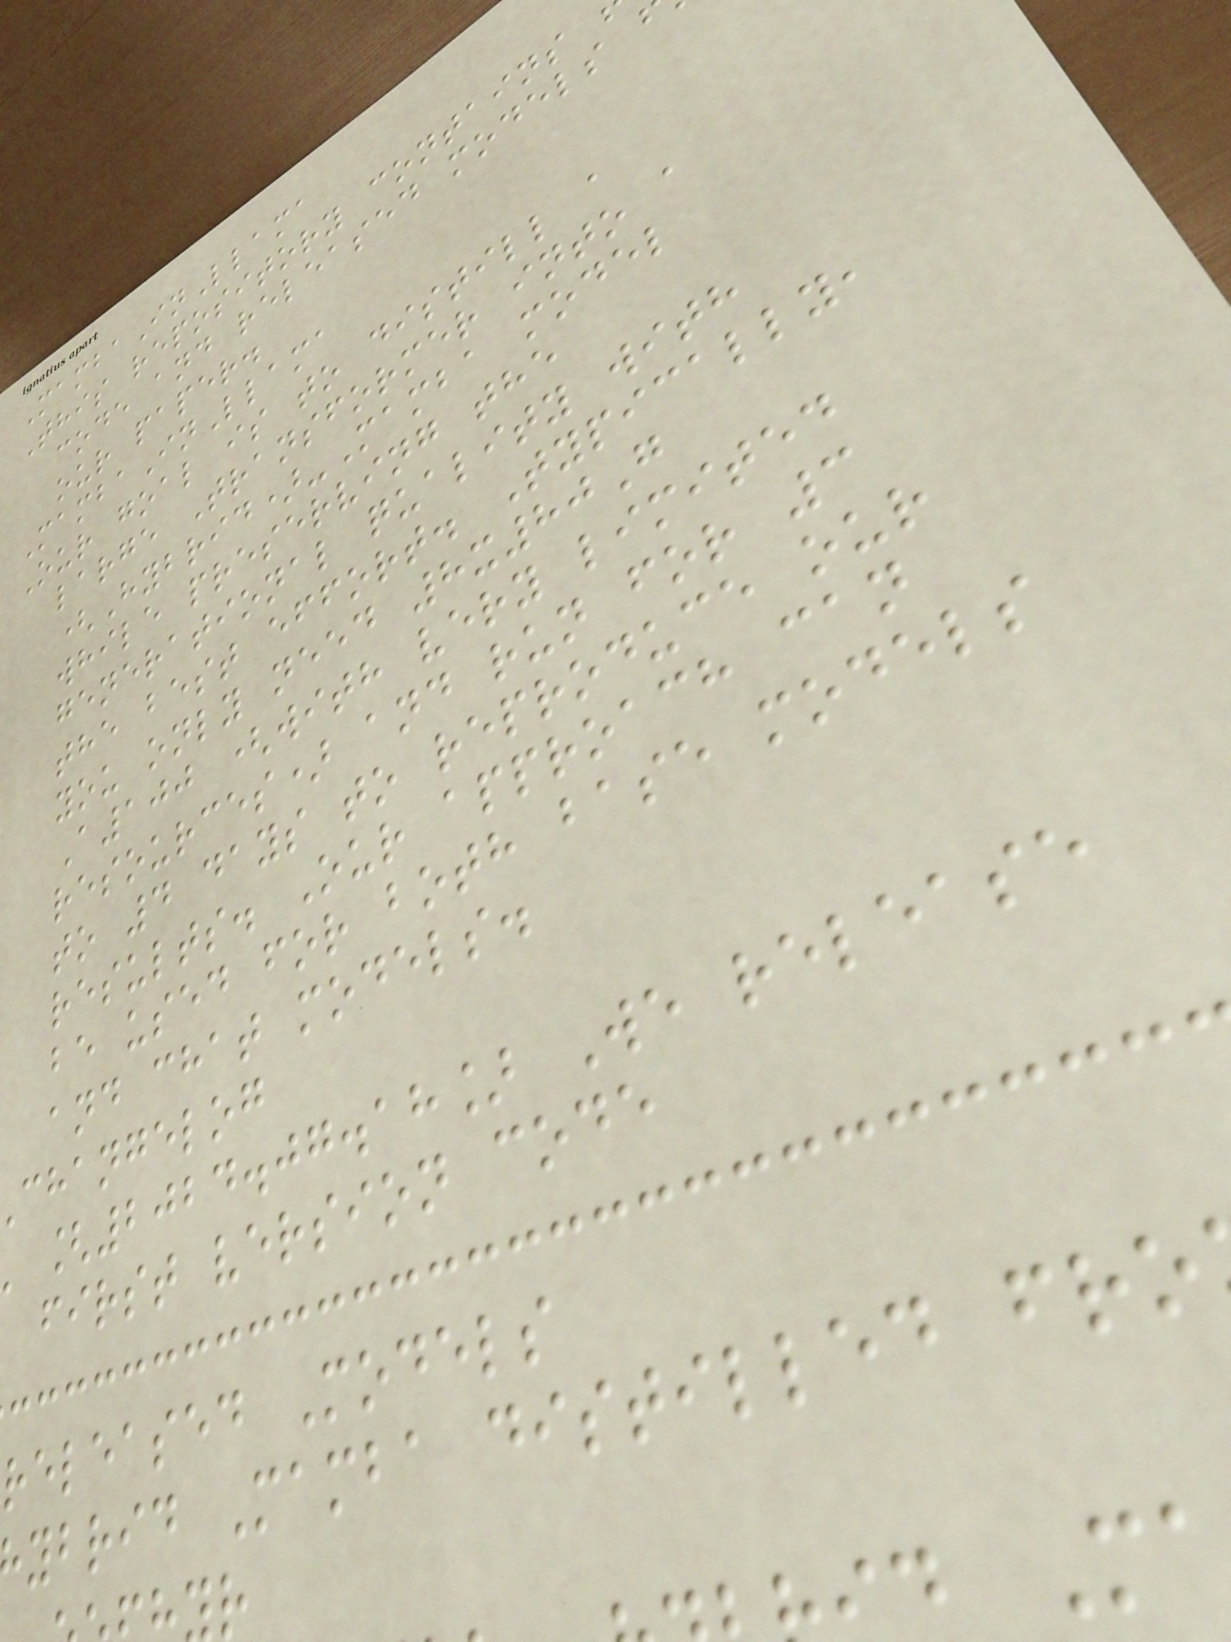MambaInLlama
This repository contains
code and released models
our paper.
MambaInLlama
Our goal is to distill a
large Transformer into a
(Hybrid)-Mamba model
while preserving the
generational quality with
the best effort. Typically,
you only need 8x80G
A100 (with very limited
resources) and run for 3
to 4 days to reproduce our
results. Our approach can
be used for both base models
and chat models.
changelog
[2024.07.18] We release
first version code
released Models
ybrid Mamba distilled fro
